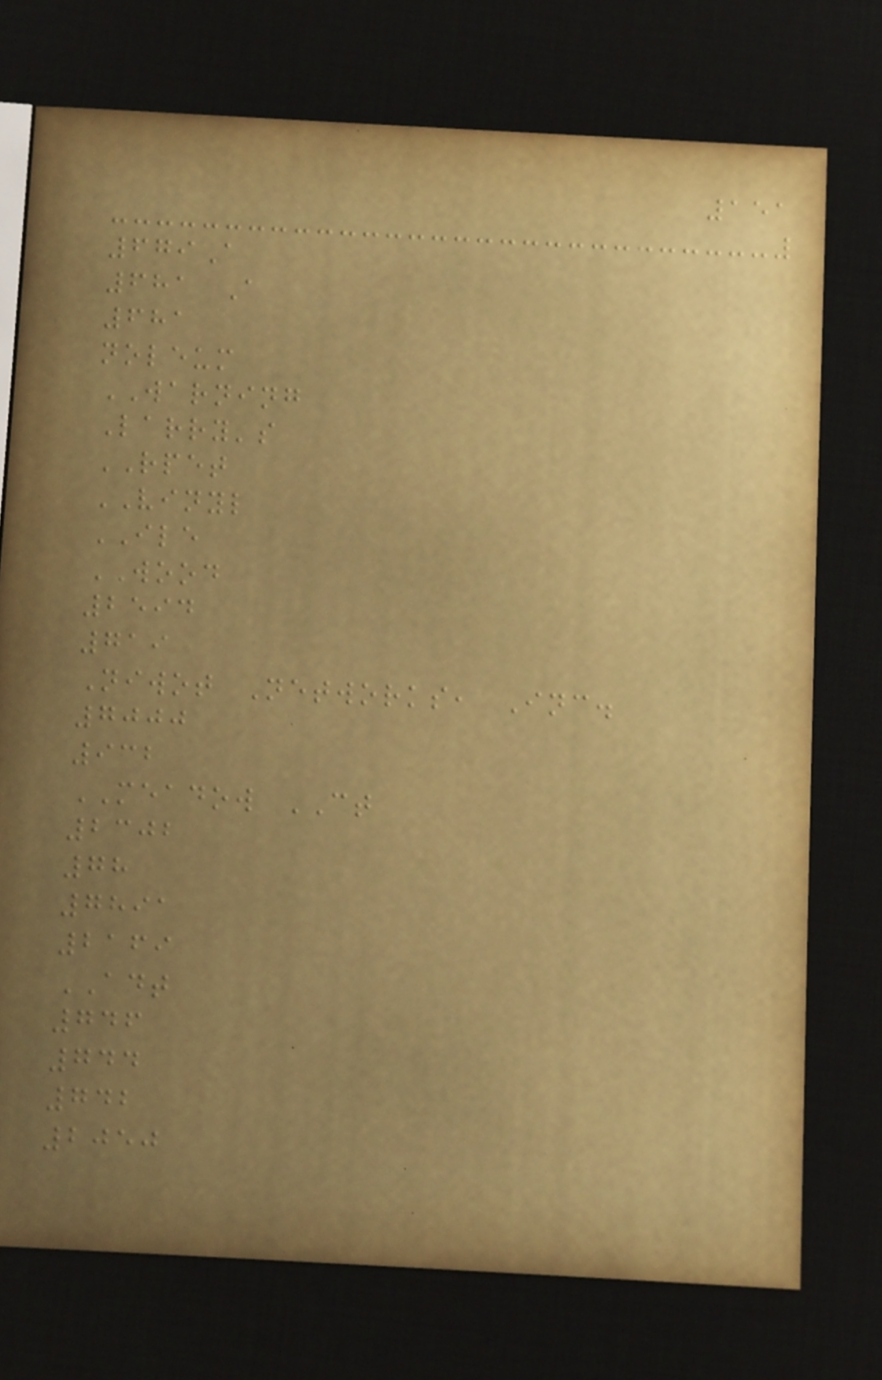151
679A
681 A
681
noleum
WARNING
Larry's
RPET
VINYL
ILE
WOOD
2594
719
Niwot Networks, Inc.
7000
932
MEADOW CT
2302
78
7891
2169
ADT
746
744
742
2050
